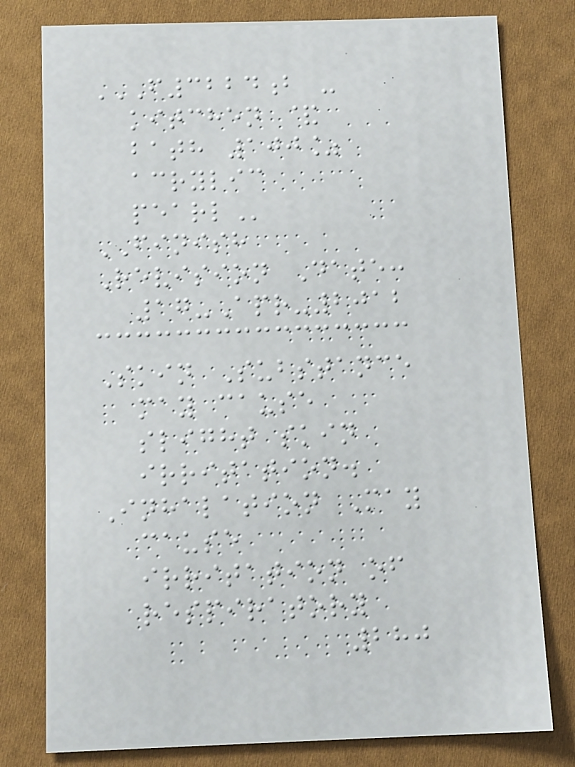F3224B -
KITCHEN &
BATH 100%
ACRYLIC
PEARL
FINISH
Revision Date:
17-Apr-2012
Skin Substance
may cause
slight skin
irritation.
Inhalation May
cause
irritation of
respiratory
280
